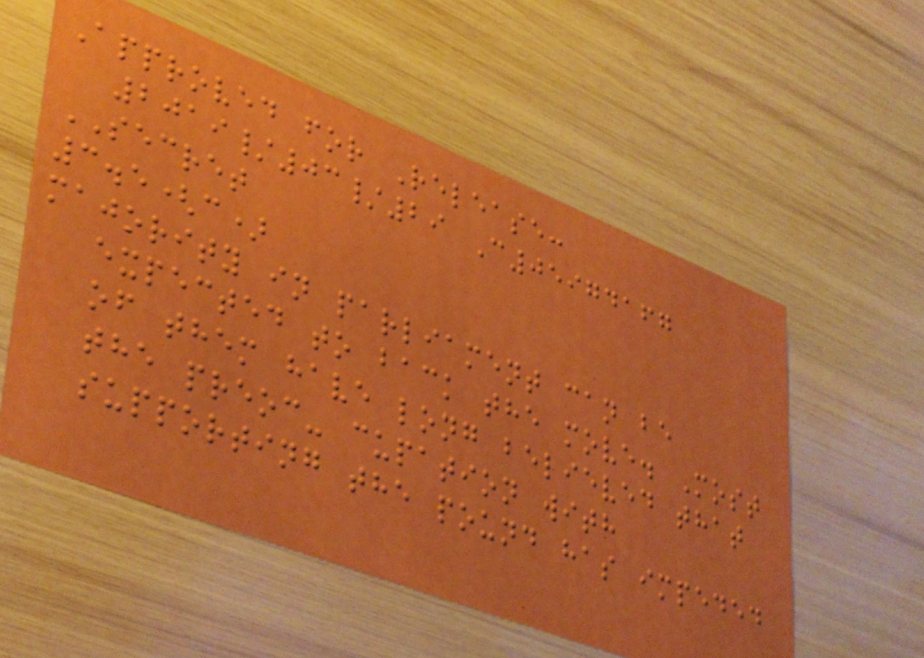Approved for Release:
2019/03/29 C05974167
SECRET
3.5(c)
majority in parliament can be
expected to back the move. Most
of them have long believed that
the preoc- cupation with
supporting the pound has impeded
